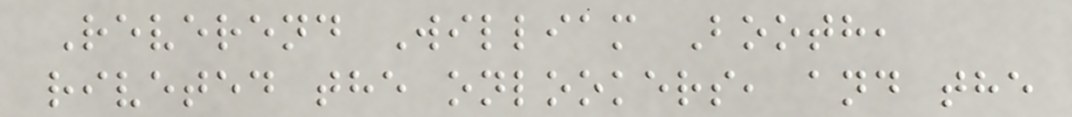Reverend William Booth,
riveted the onlookers, and the
